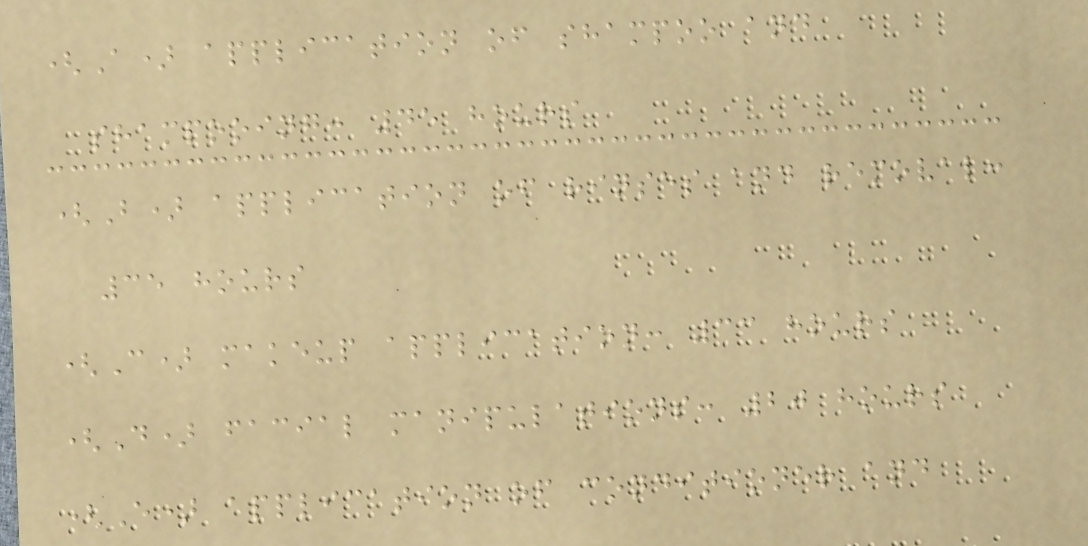(A) application of shampoo and
shampooing: 45 hours
(B) application of rinses and removal:
35 hours
(C) makeup application: 33 hours
(D) facial manipulations: 20 hours
(E) application of conditioner and
